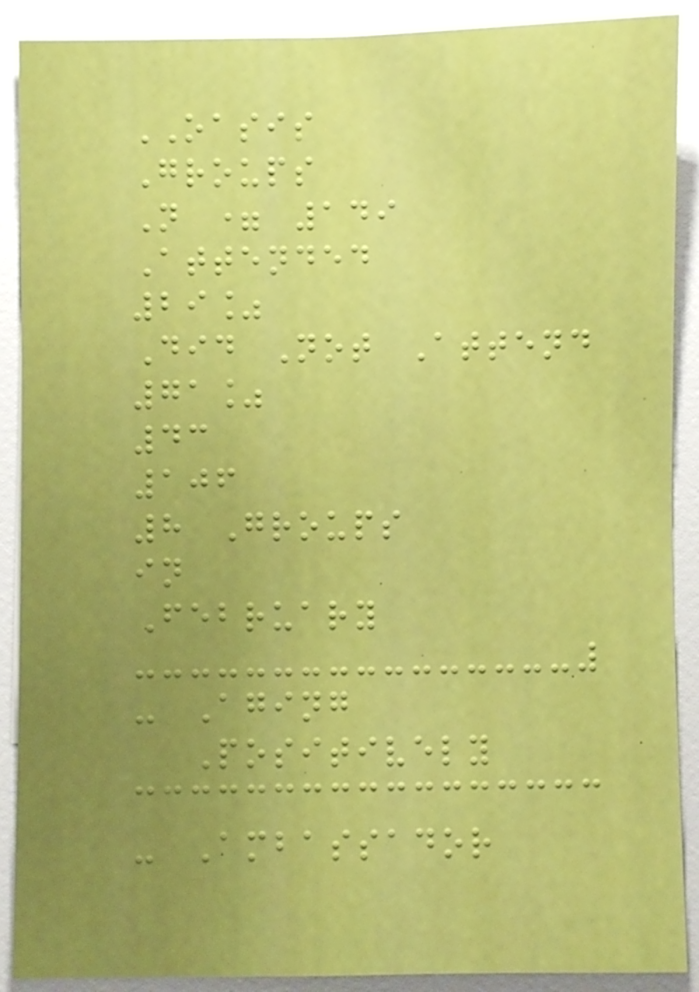OASIS
Groups
N = 149
Attended
29%
Did Not Attend
71%
43
106
8 Groups
in
February
- Aging
Positively
- Ambassador
